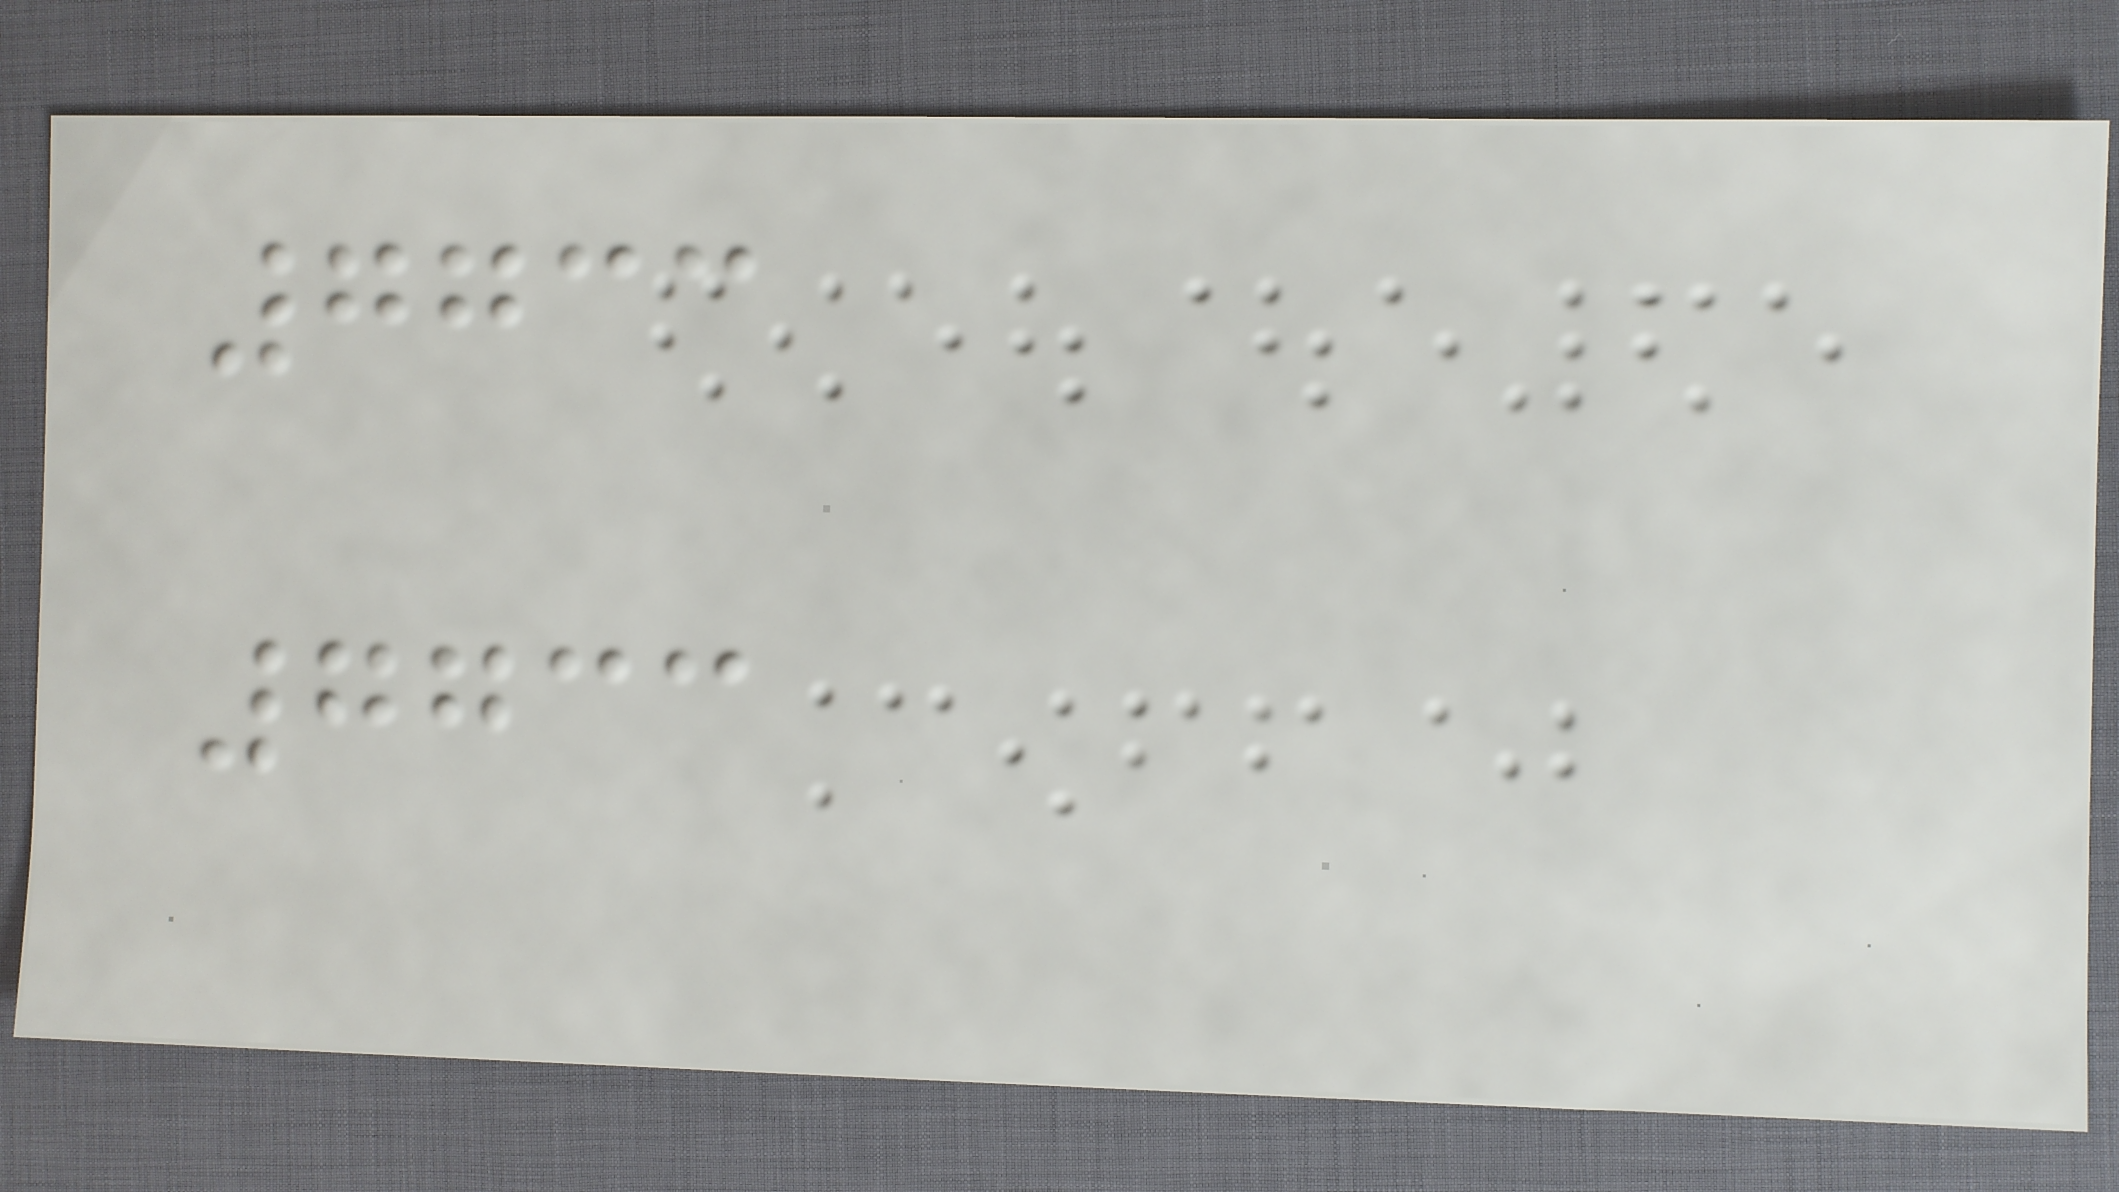7733
7733
